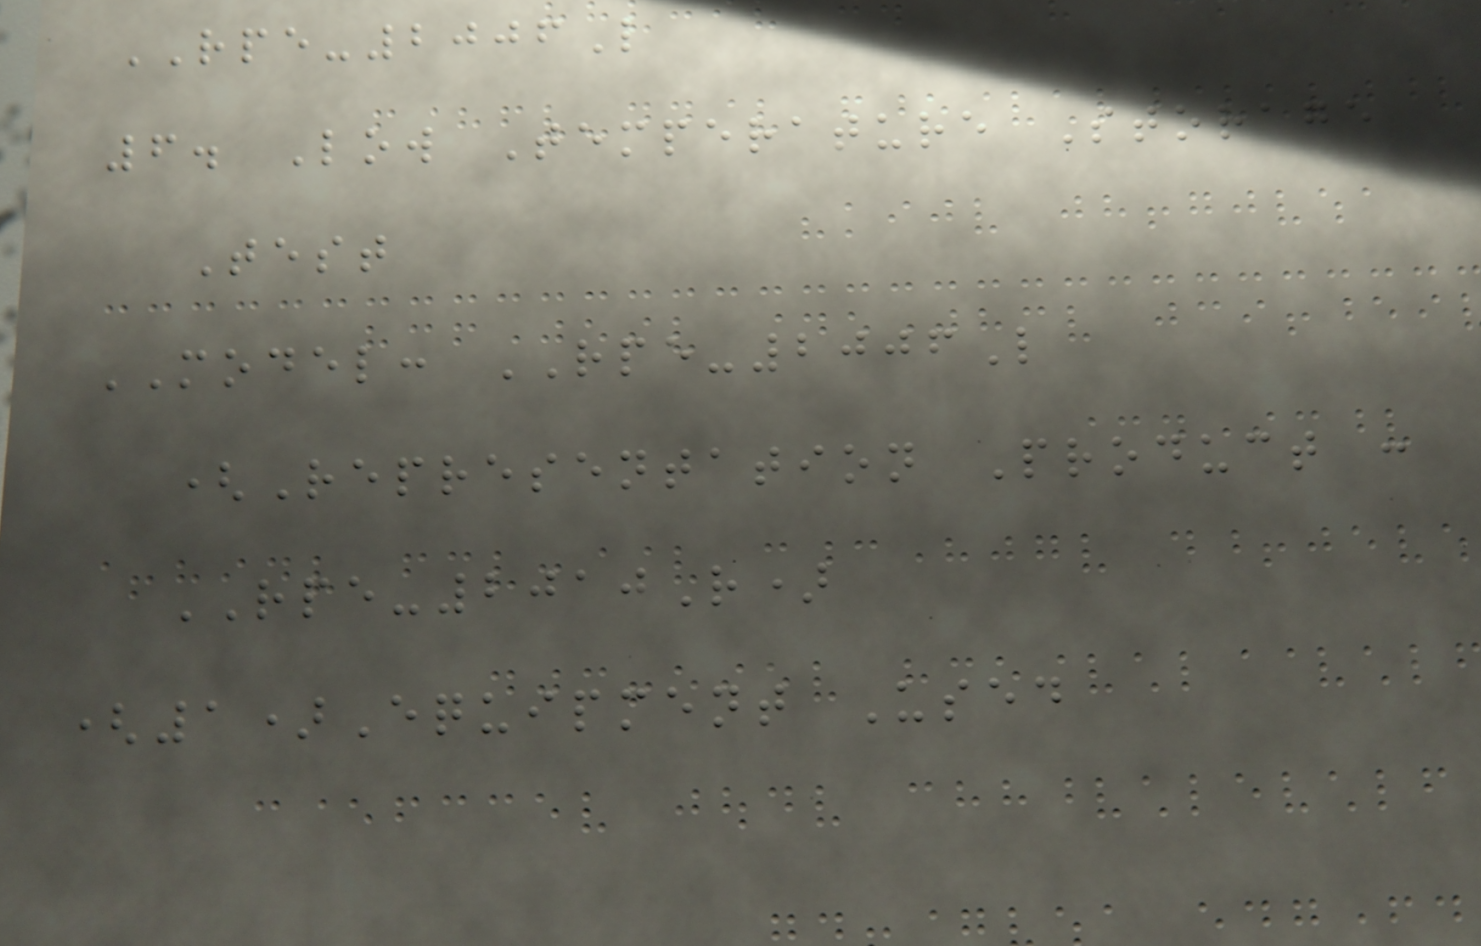RPE-2006L
6. Low Temperature Storage
Test
MODEL: RPE-2006L
(Representation Product :
RPE-2010R)
(1)Equipment Used
